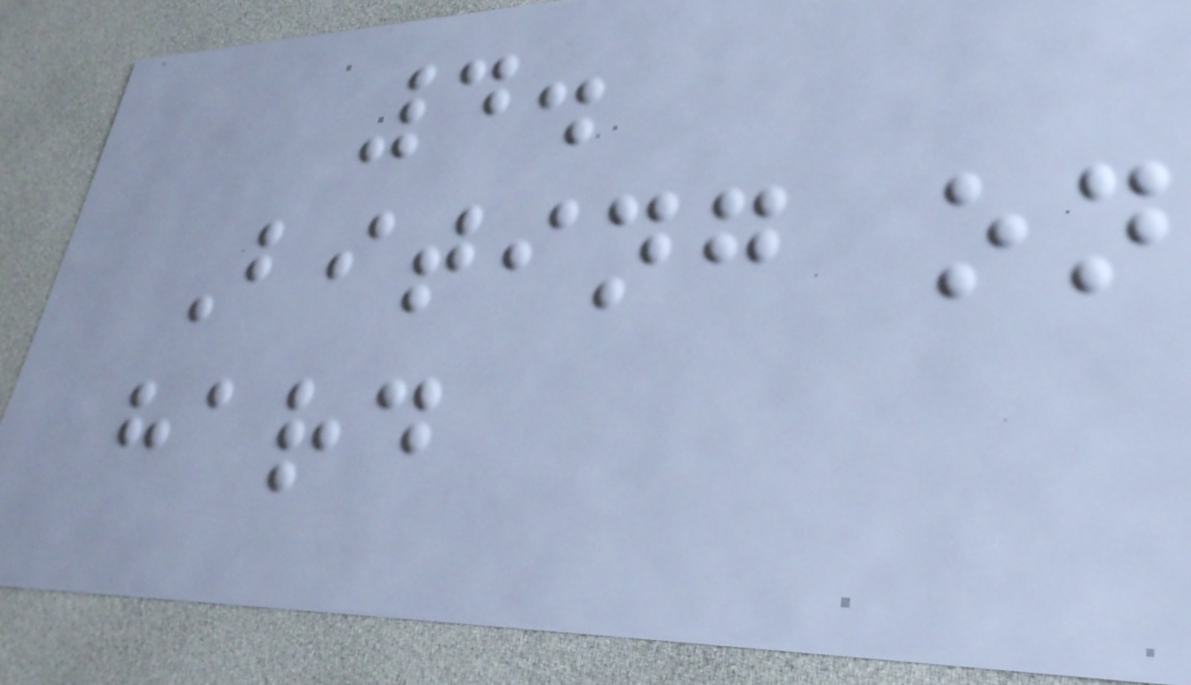4.
Biting on
hard
